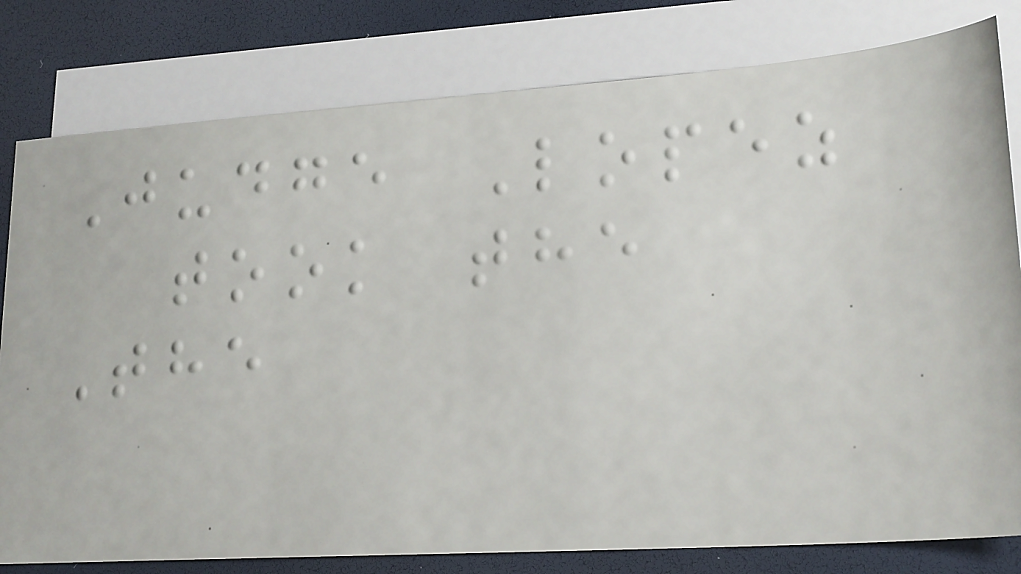Judge Lopez
took the
The
